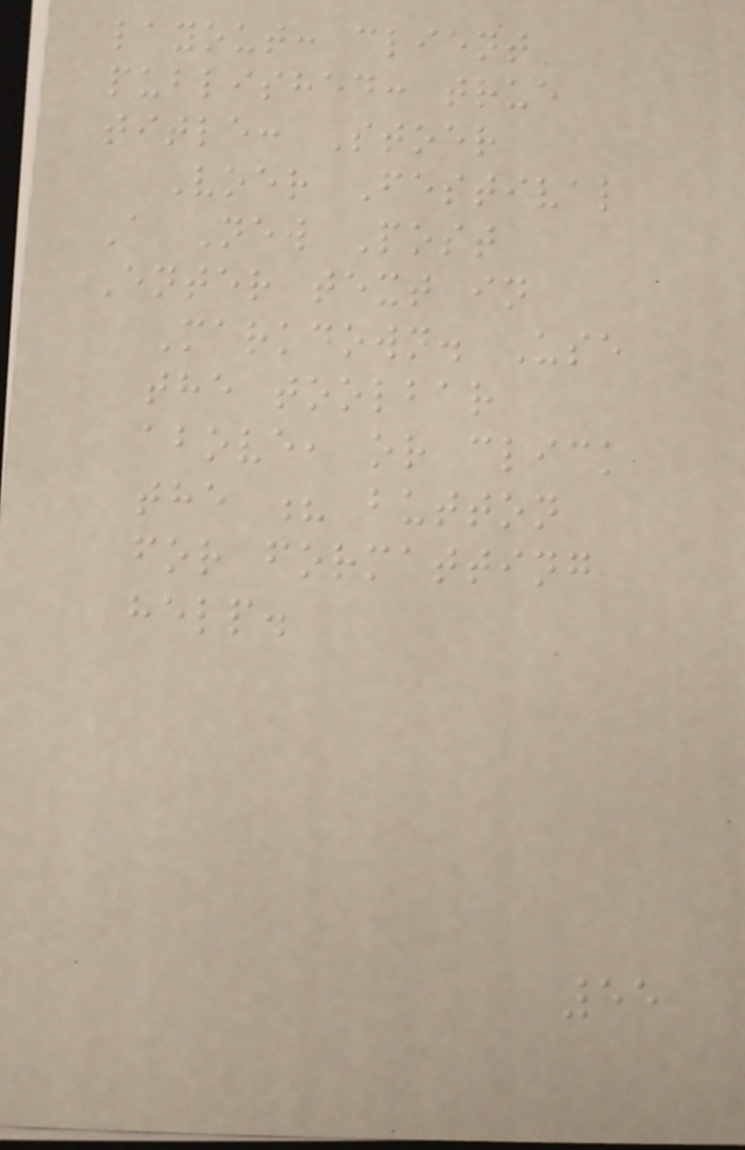layout: client
published: true
title: Stoer
Voer Festival
A New Post
Enter text in
Markdown. Use
the toolbar
above, or click
the ? button
for formatting
help.
55
